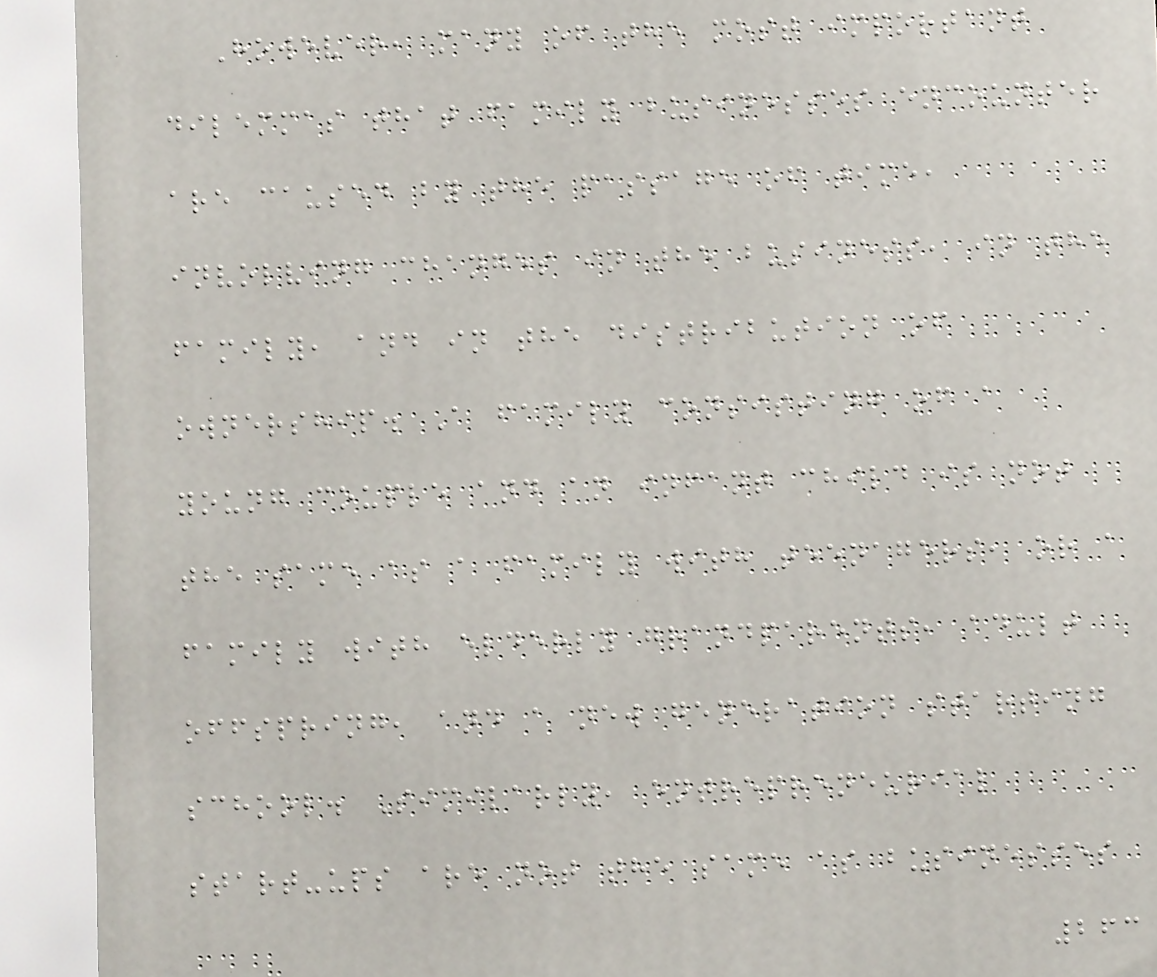However, many of the most important
dilemmas that family businesses encounter
are caused by the passage of time,
involving changes in the business, in the
family, and in the distribution of
ownership. A family consisting of a
young couple and an infant child is not
the same as a family with teenagers, or a
family with elderly grandparents, adult
offspring, and a new generation starting
school. Similarly, entrepreneurial
start-ups are not the same as businesses
263
